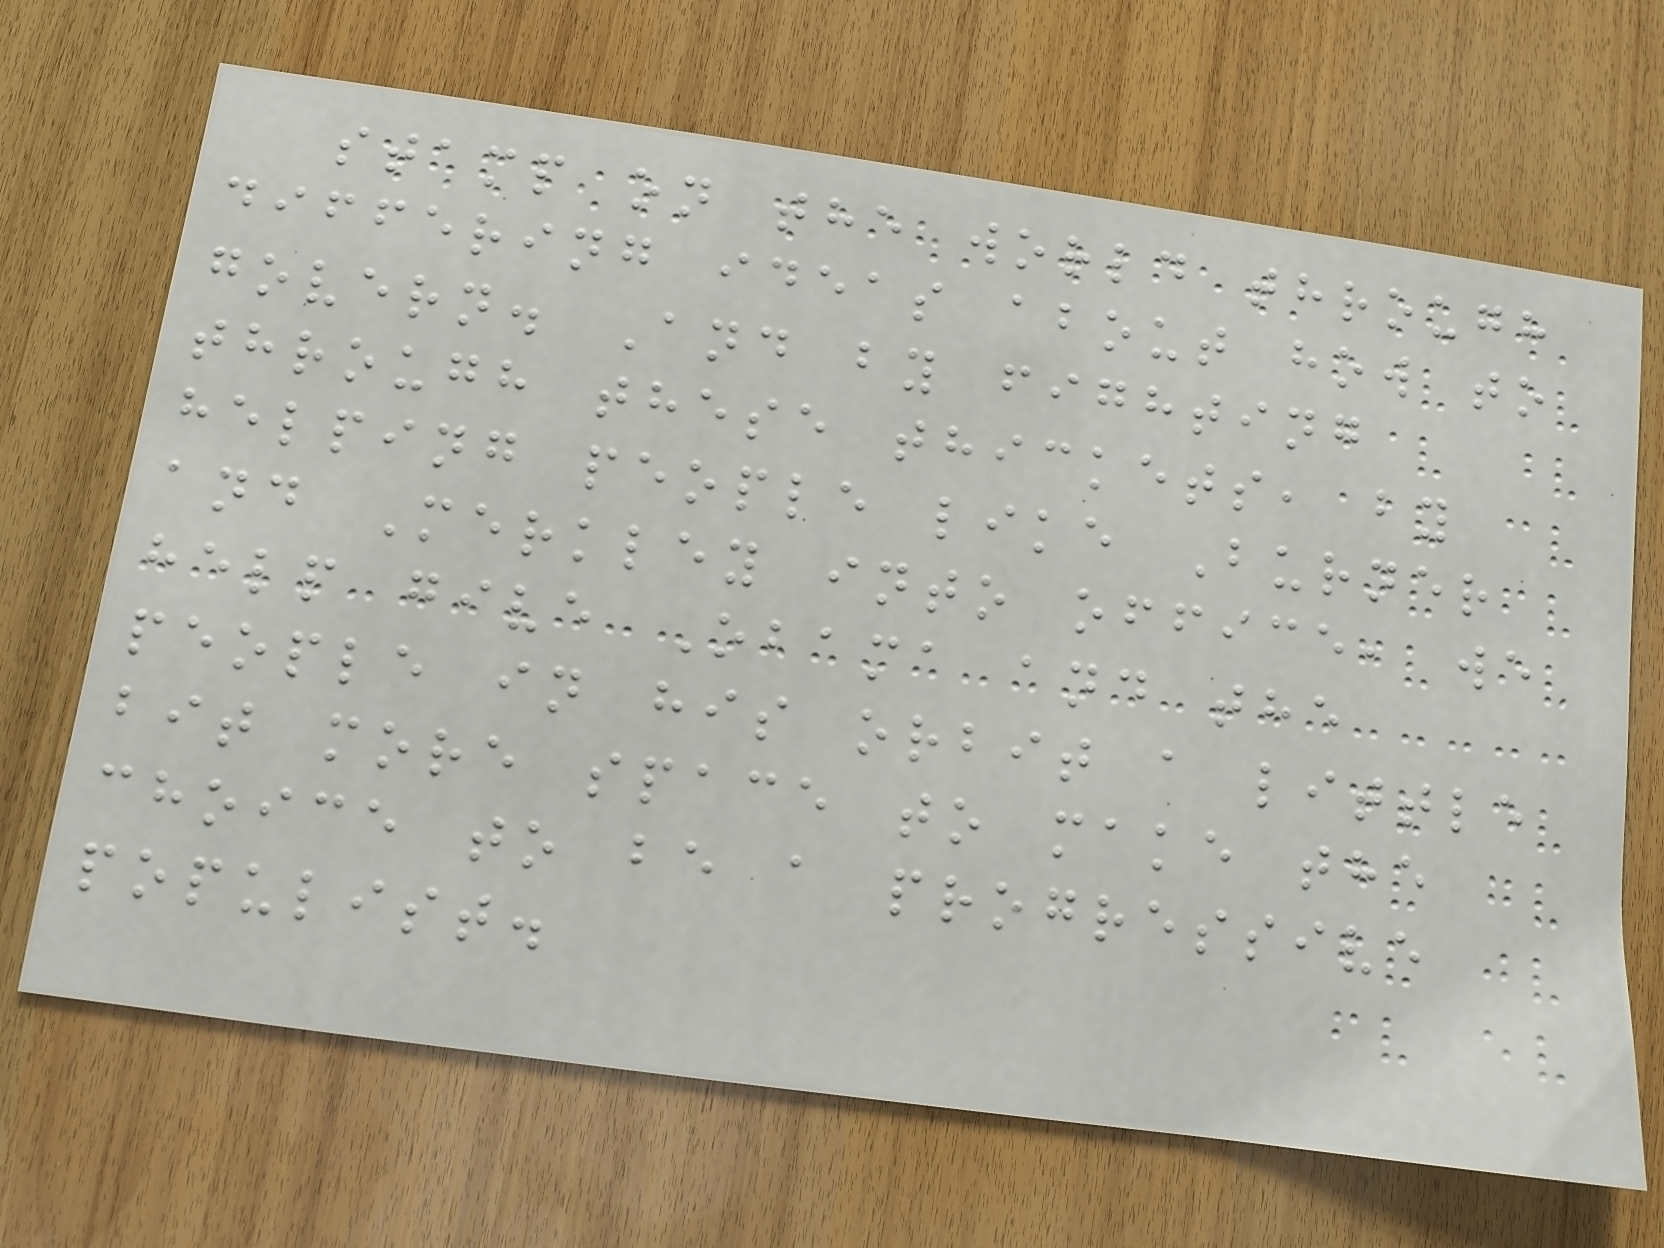stamp on the world through
differing ideas about how to
govern. And by fighting
through these thickets, by
helping people like Burner
and Merkley into office, we
help give Obama and the
people in his orbit a little
bit more space to make the
choice to be a progressive
populist.
